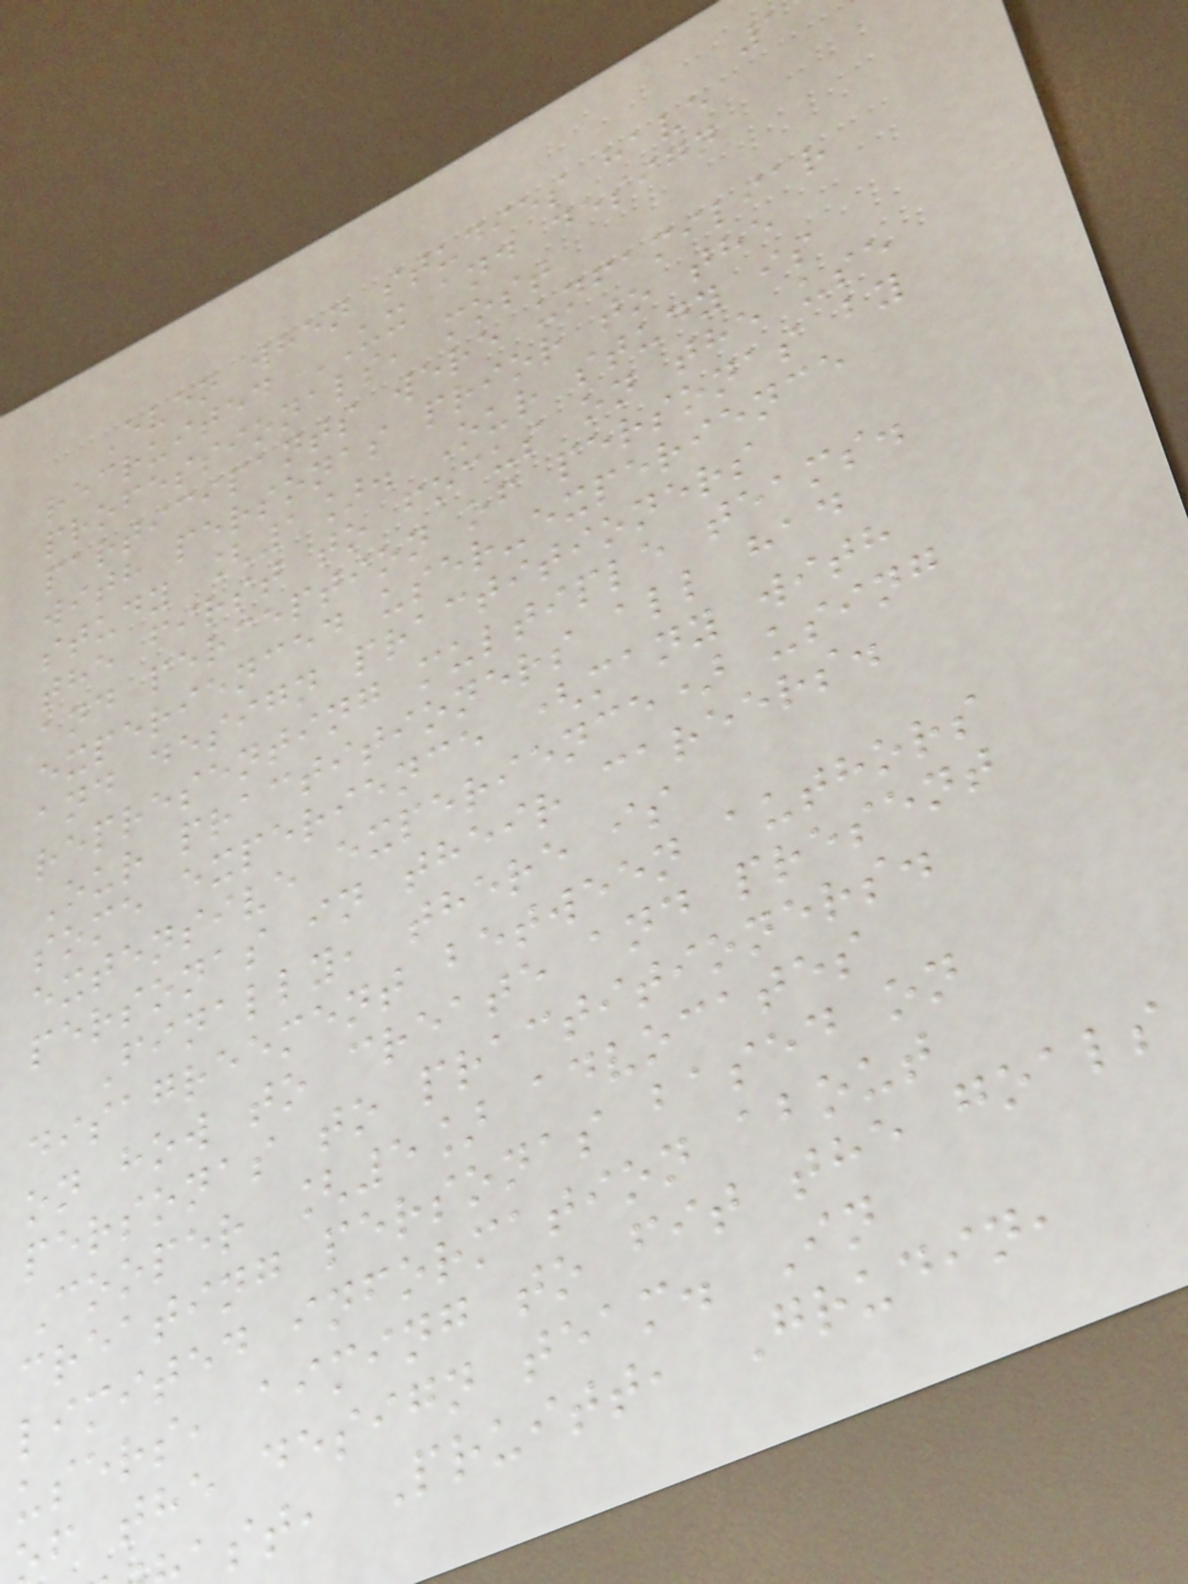Even when studies have
recruited UX and design
professionals, most
participants were unfamiliar
with personas prior to the
study [1]. Our study is
the first to focus on the use
and perception of personas by
experienced user-experience
and design practitioners
representing multiple teams.
Our practitioners all had
some experience (many with
extensive experience) using
personas in their careers.
Finally, there is
disagreement between authors
on how to create and present
personas to practitioners.
Cooper [5] advocates
creating personas based on
limited information about
users, aiming to fit the goals
f the design team. In
st, Pruitt, Grudin,
